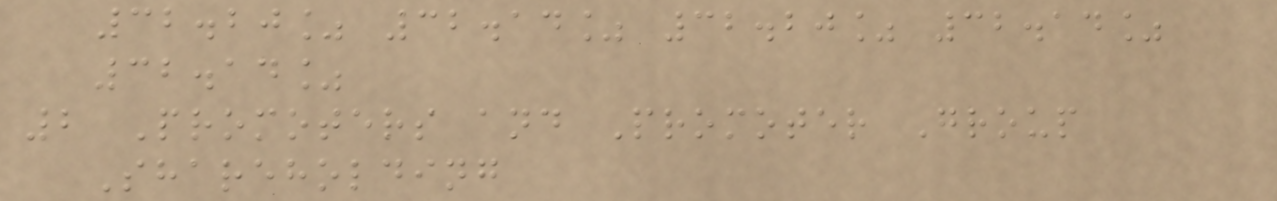32.20% 32.14% 32.20% 32.14%
32.14%
2 Promoters and Promoter Group
Shareholding
